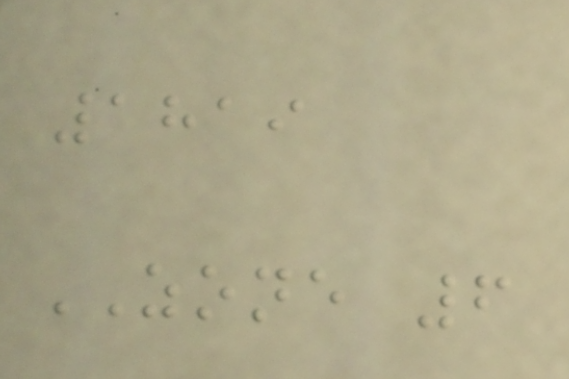1819
ZONE 6
